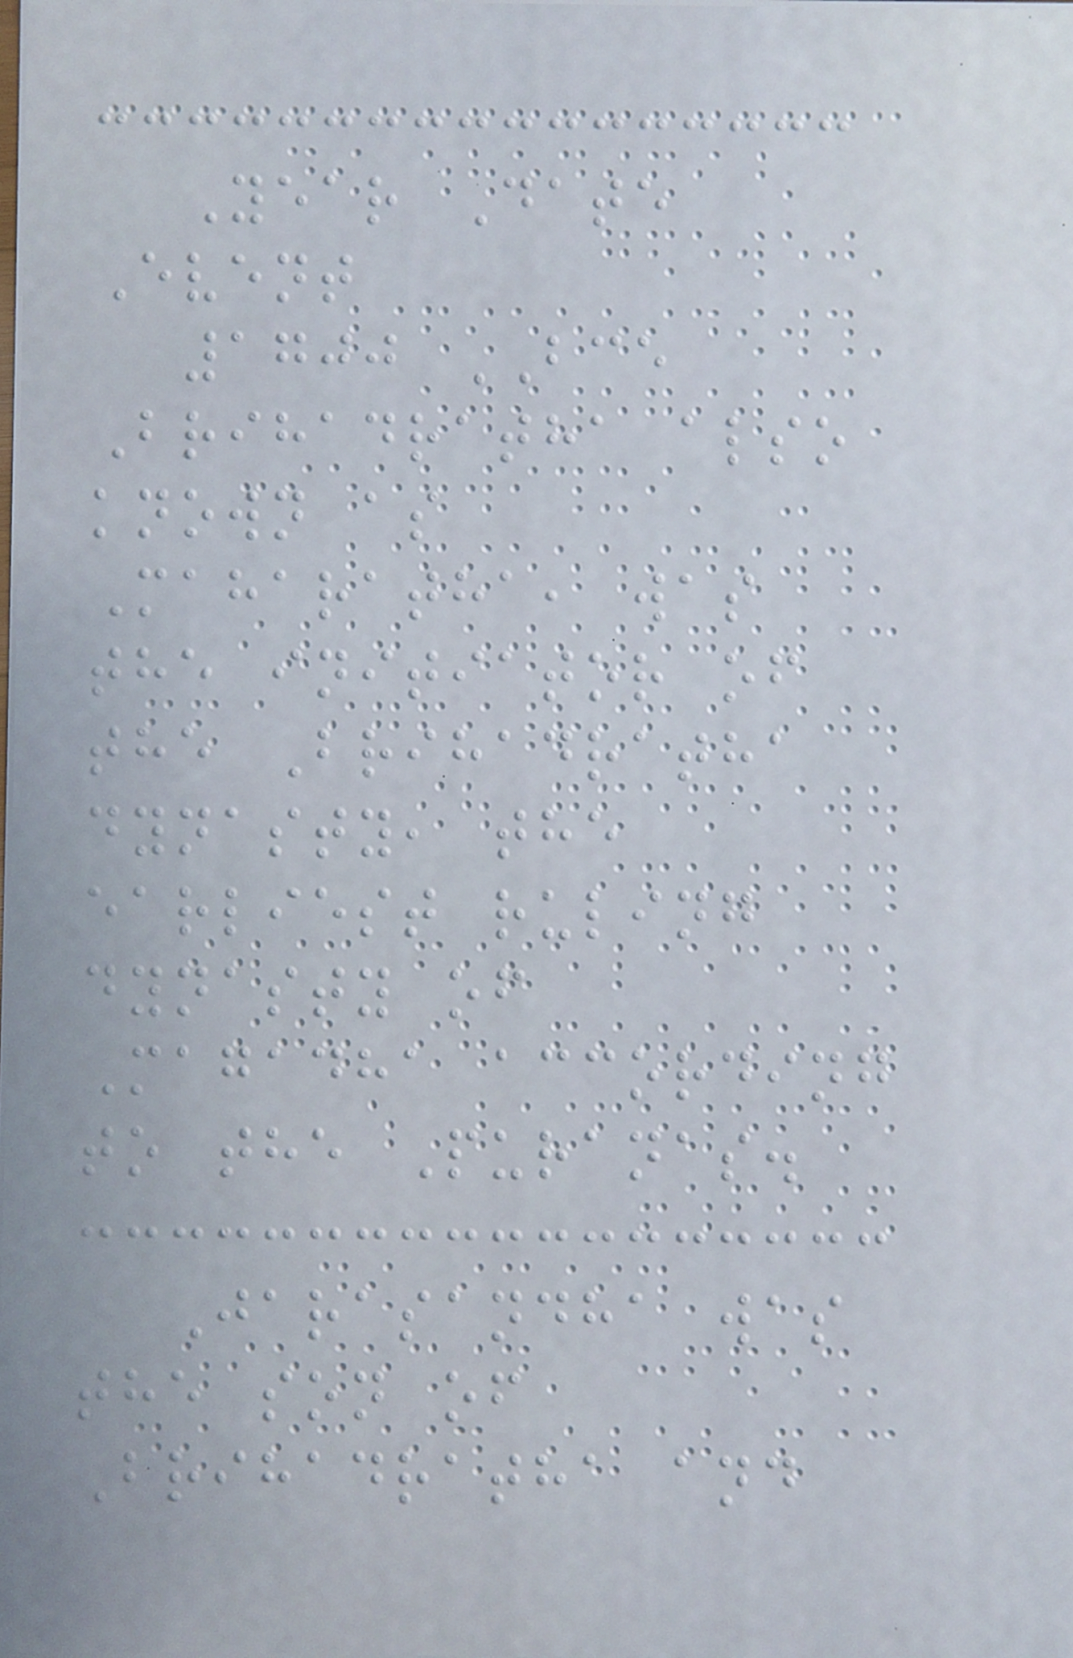Year Date
Event
1700 BCE
Brihadratha also
known as
Maharatha, was
the initiator of
the Brihadratha
dynasty, the
earliest ruling
dynasty of
Magadha according
to the Puranas.
Jarasandha was
the son of
Brihadratha and
